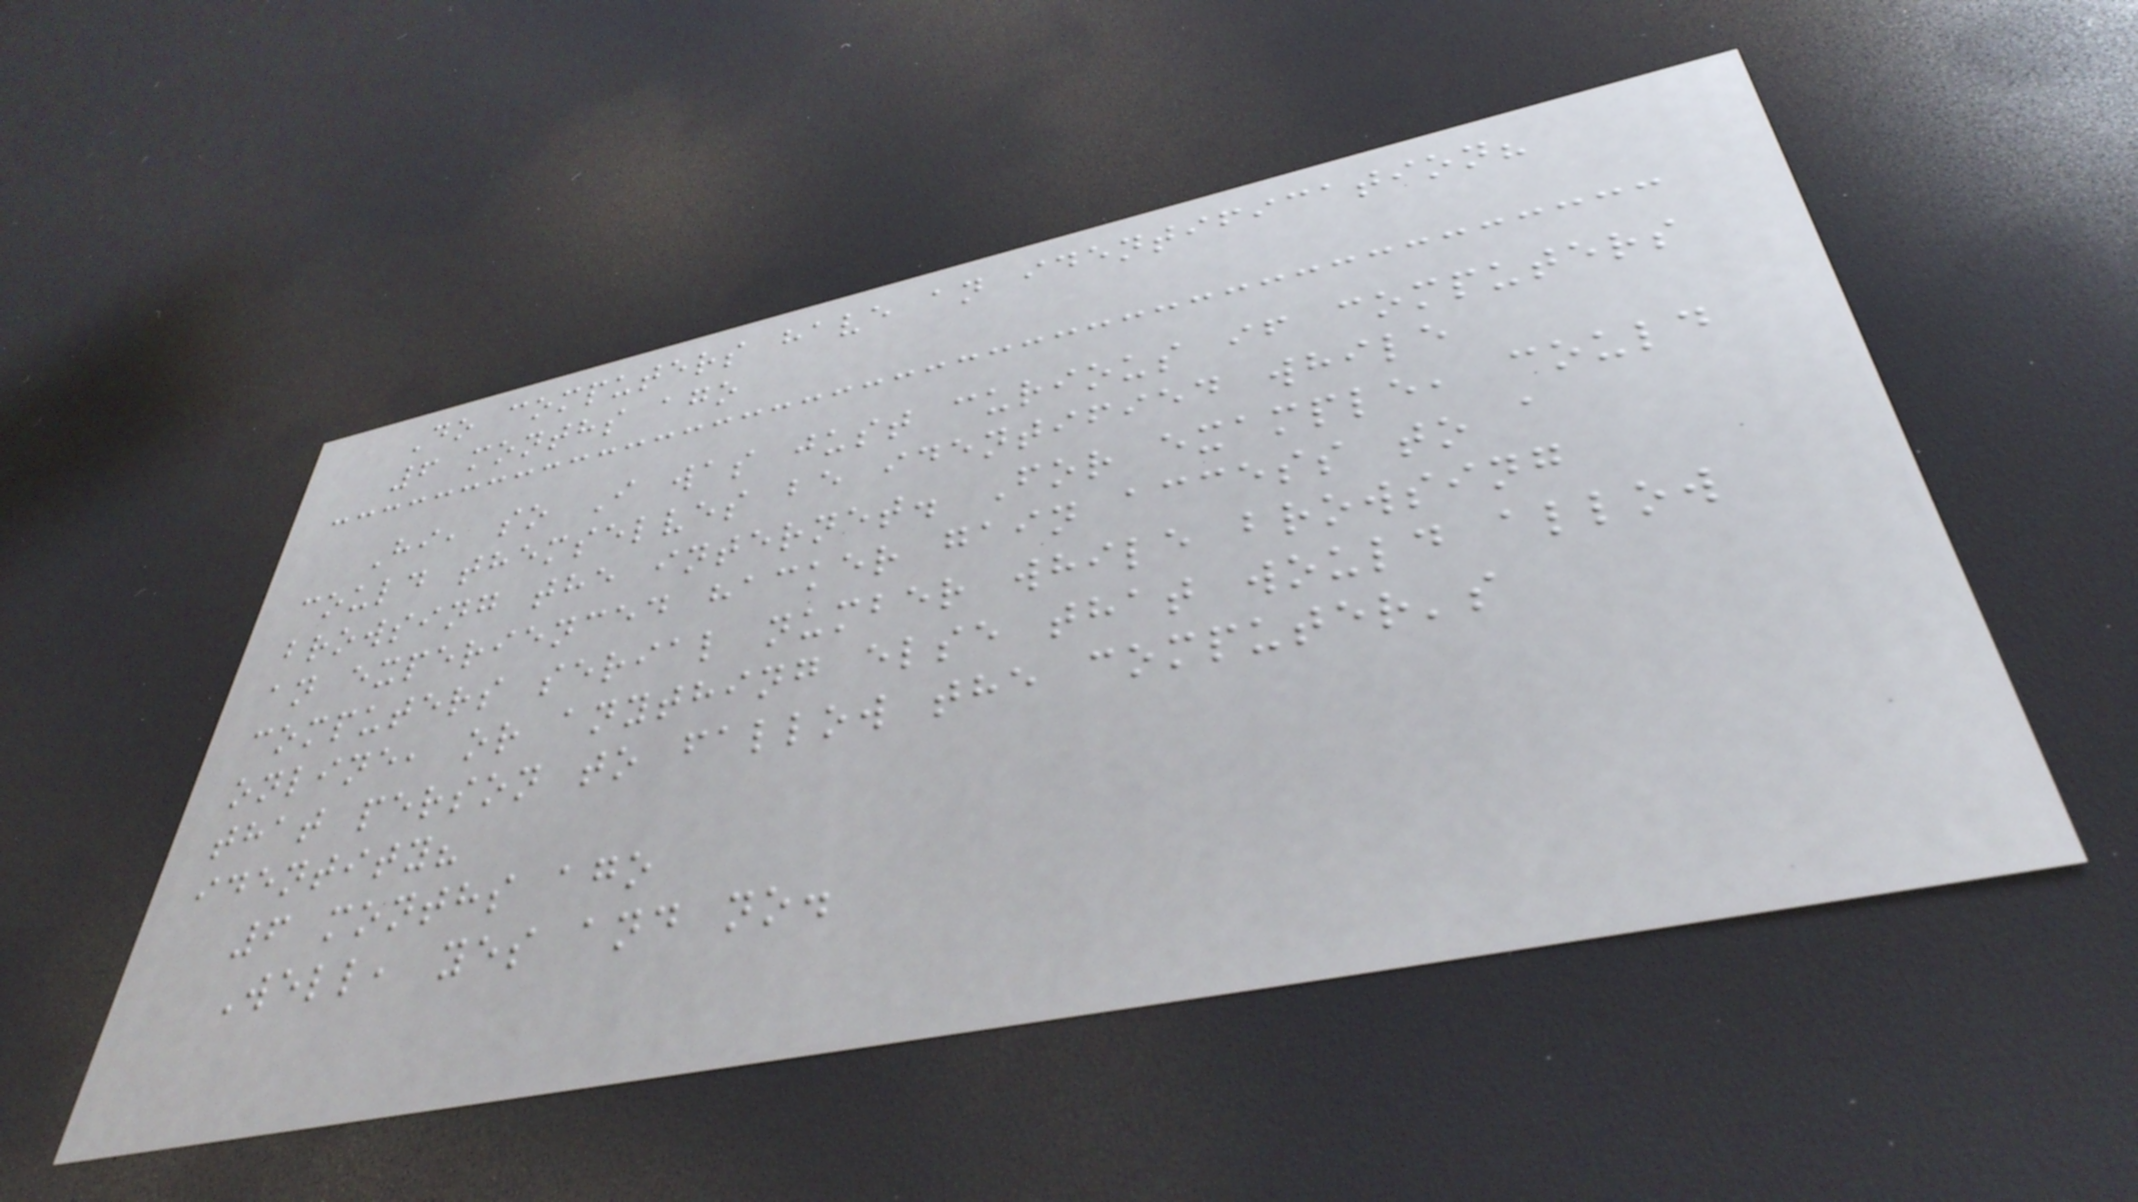Do computers have an identification?
6 months ago
Hi, so I was just curious if computers
could themselves be identified while
browsing the internet. For example, could
an experienced hacker gain access to a
computers serial number while browsing
online, or anything else that would allow
that person to fallow the computer's
identity?
6 months ago
Well, yes and no.
